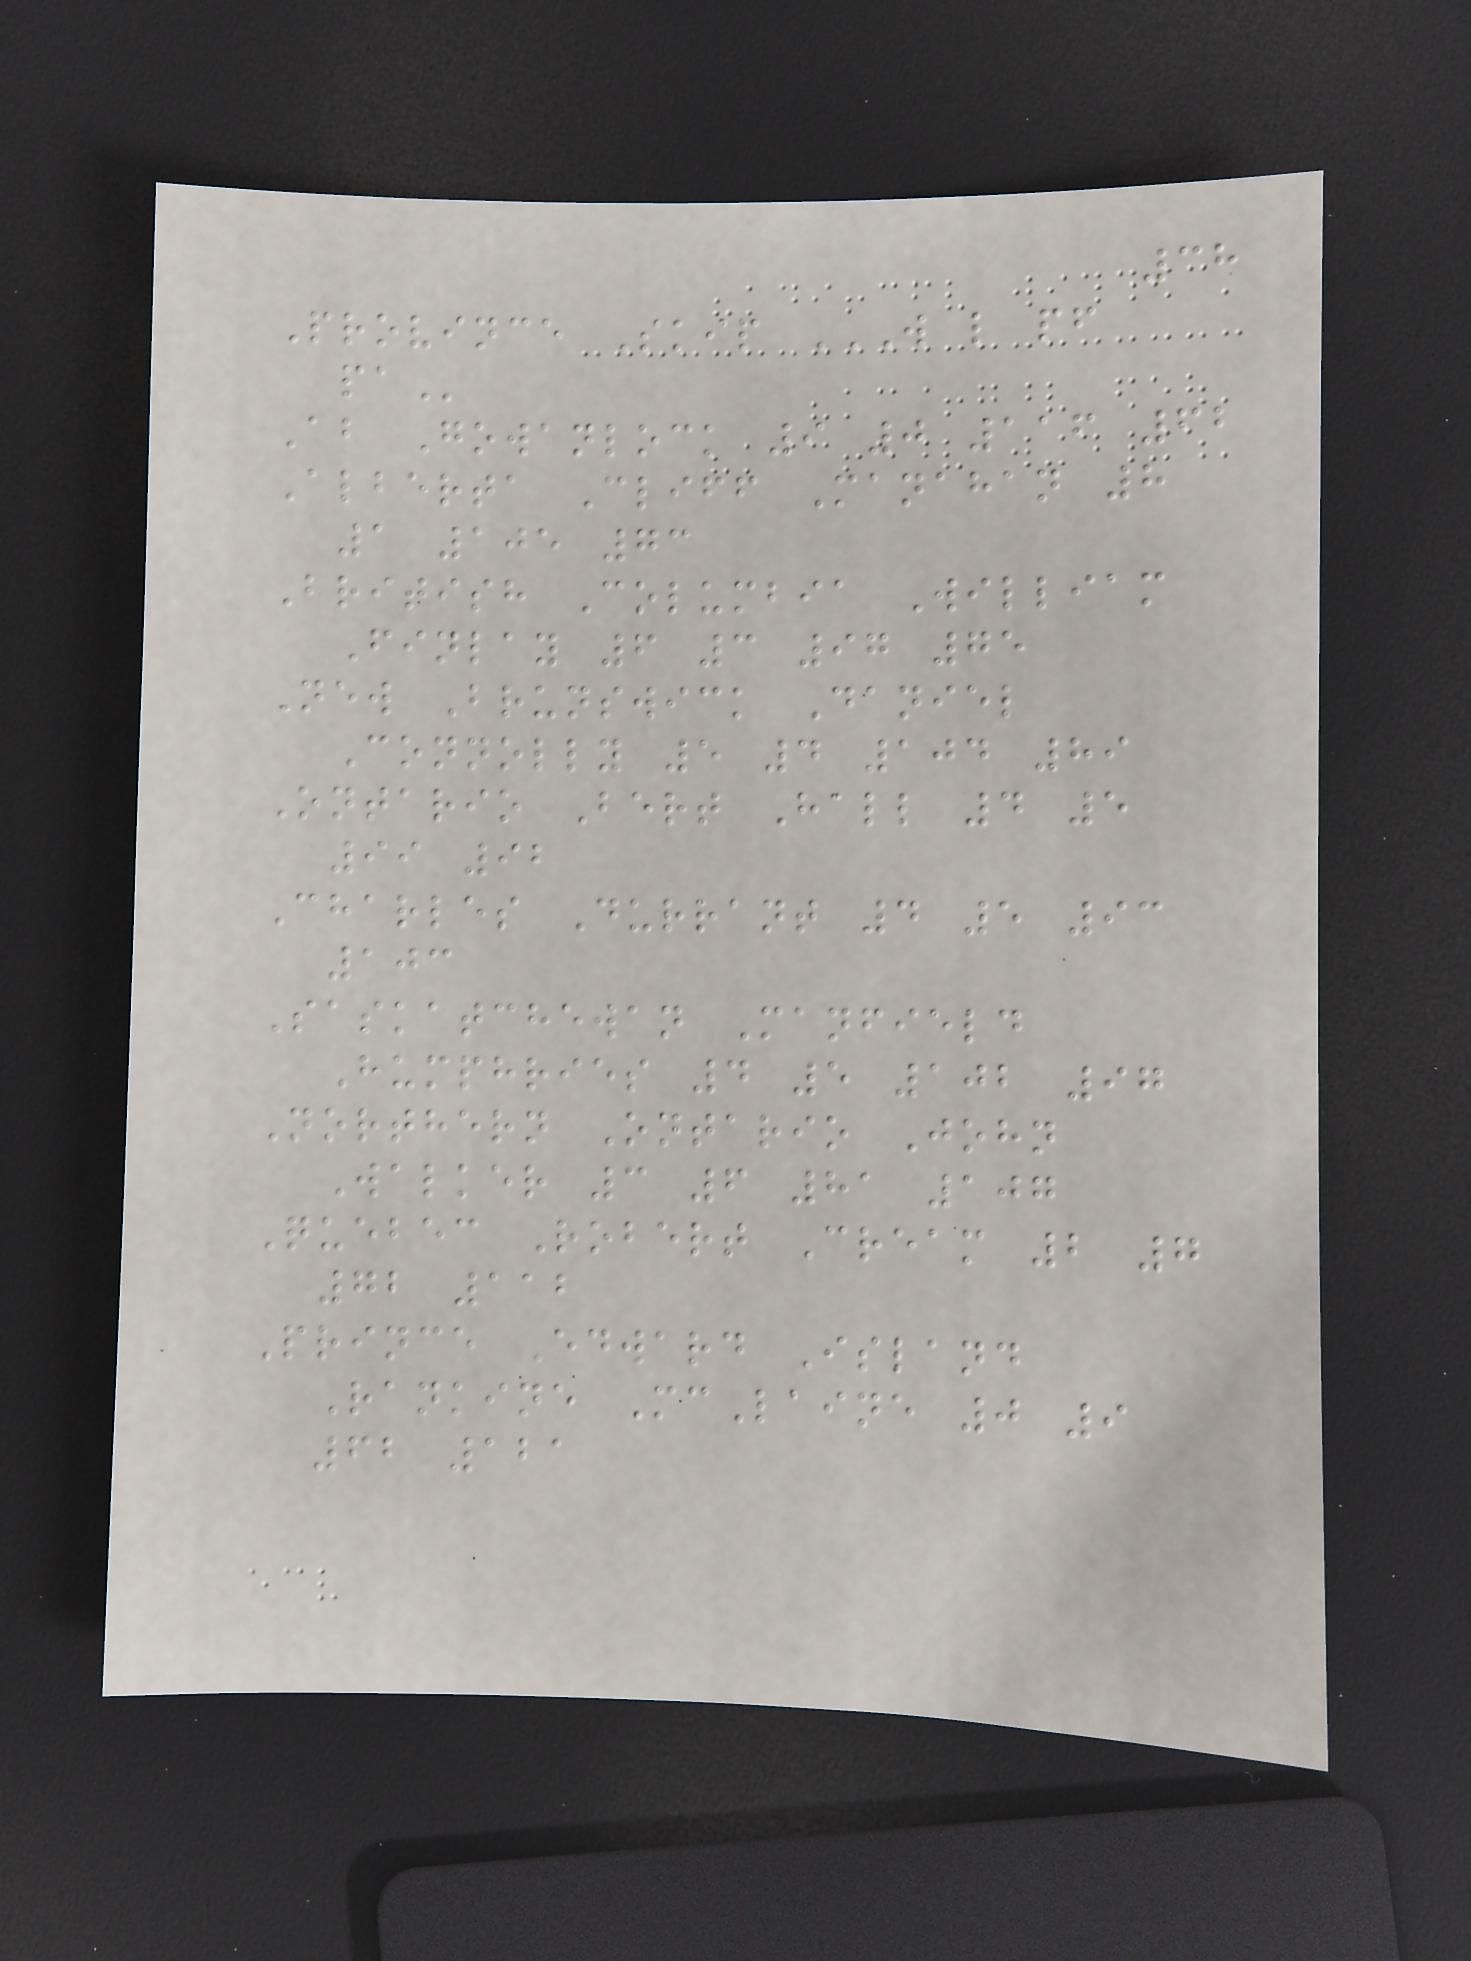38
Province Skip W L PF
PA
Ab Gowanlock 9 0 116 62
Alberta Cliff Manahan 8
1 105 73
British Columbia William
Finlay 6 3 97 75
New Brunswick Daniel
Connolly 5 4 104 89
Ontario Bert Hall 4 5
99 92
Charles Durrant 4 5 93
103
Saskatchewan Manfield
Humphries 4 5 102 97
Northern Ontario John
Walker 3 6 81 107
Quebec Robert Cream 2 7
72 112
Prince Edward Island
Rankine McLaine 0 9
62 121
